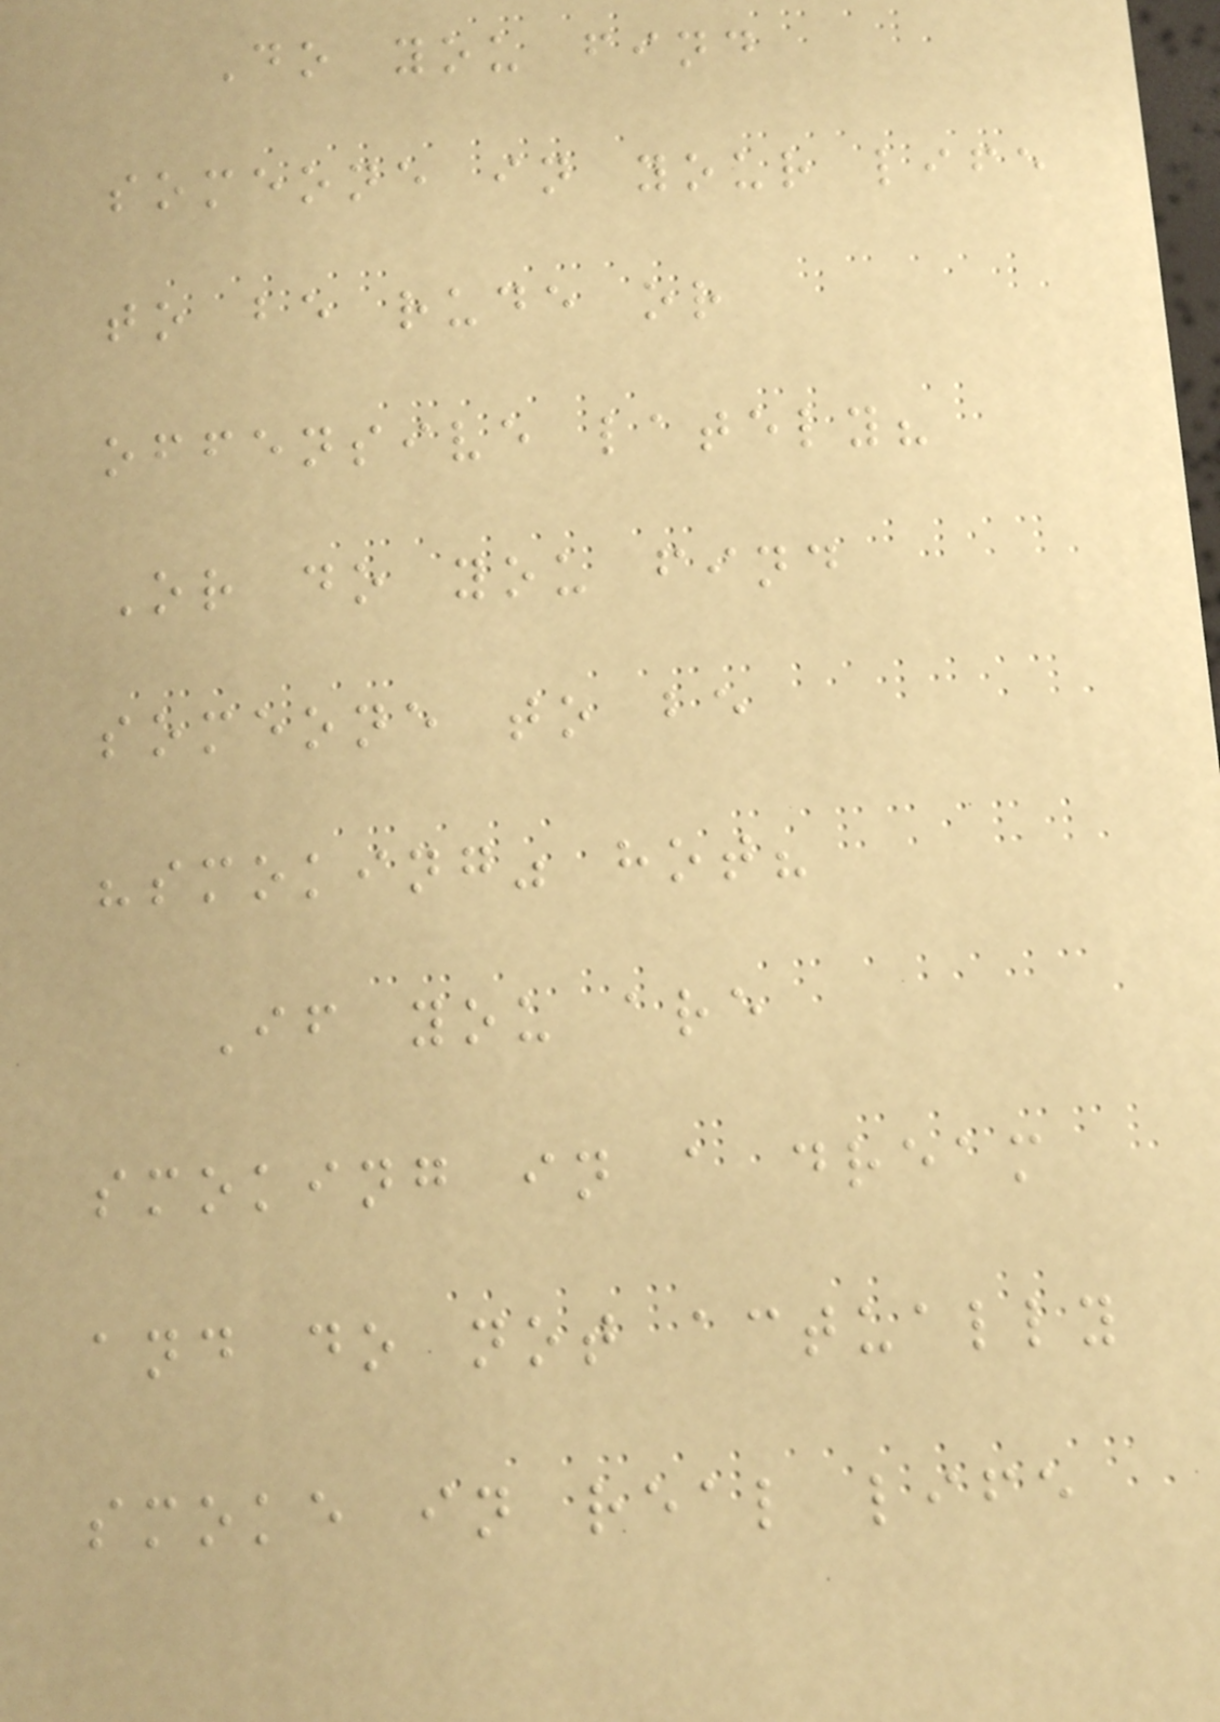Do you find
someone in your life
to be rude or
offensive lately?
Or do you find
someone to be
"smoking" hot?
If you are
smoking in a dream
and do not actually
smoke in real life
